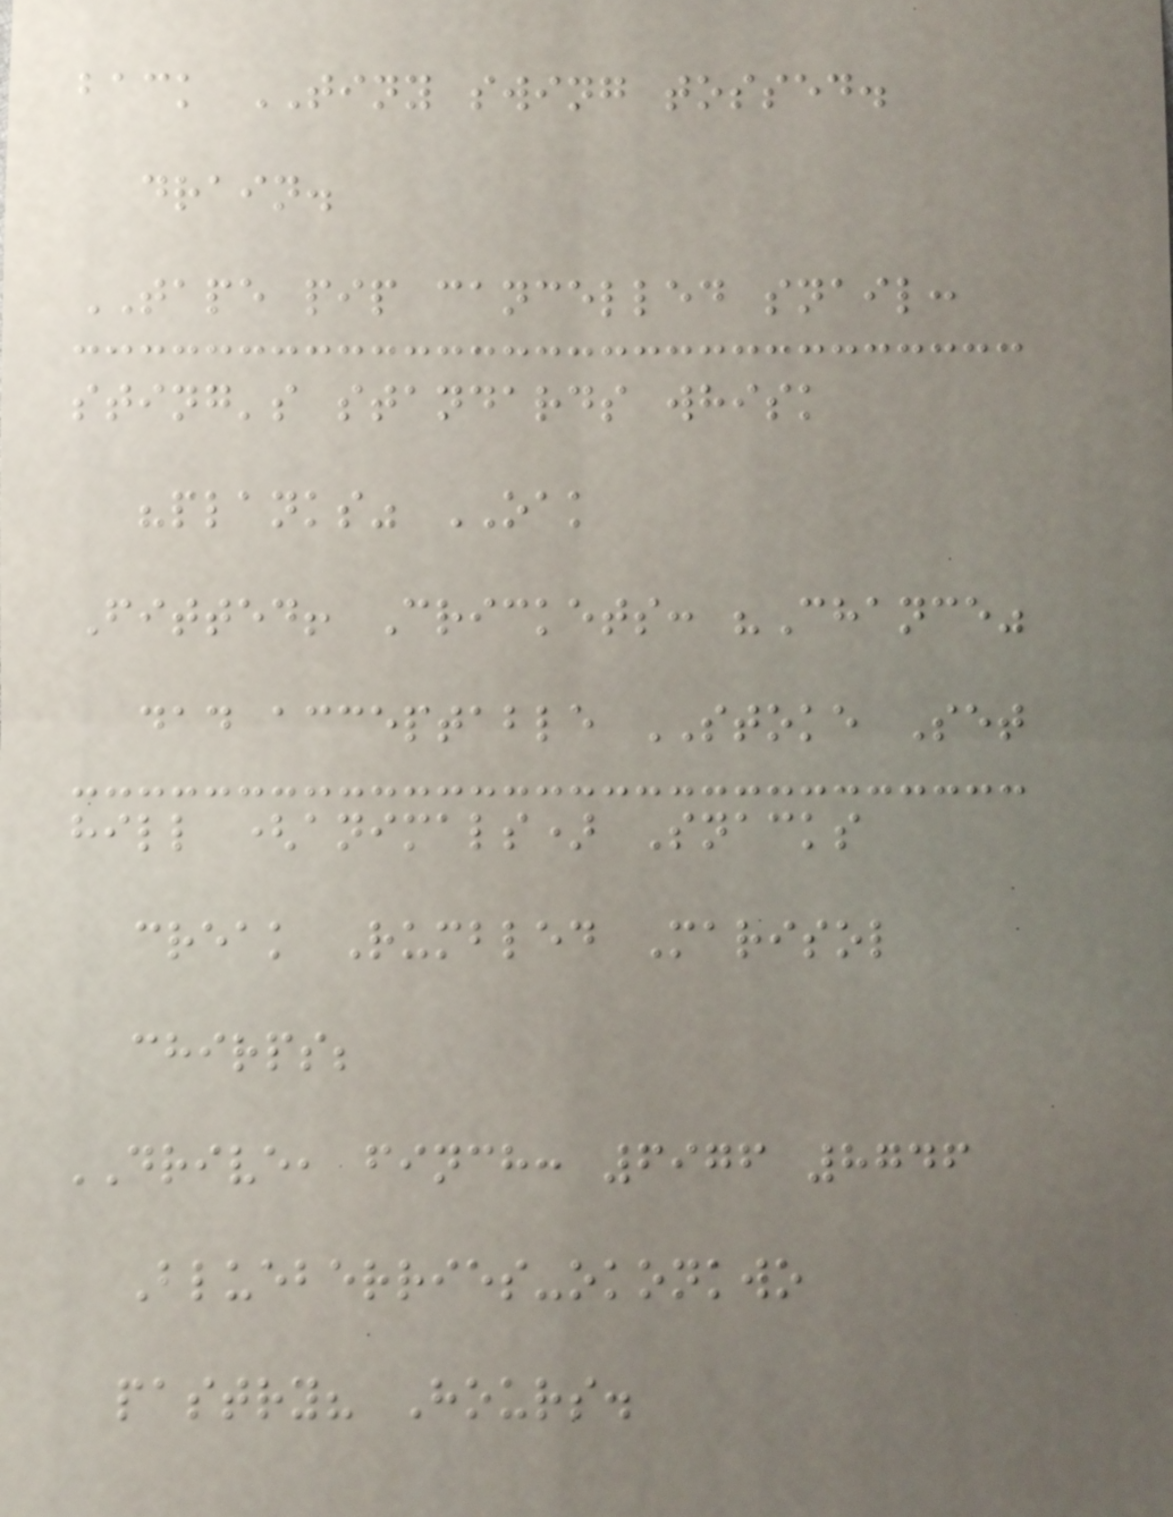back TINY swing tossed.
drain.
TAPE pip cancelled snail:
sting's standards whisk
"planks" OAK
Fitted! Crickets: "Chance"
dad acceptable STOKE Set
hill (animals) Snacks
creak Rumbled Marisol
chirps;
DRIVE, finch: 6976 8746
Blueberries-okonkwo
pastry? Hours.
